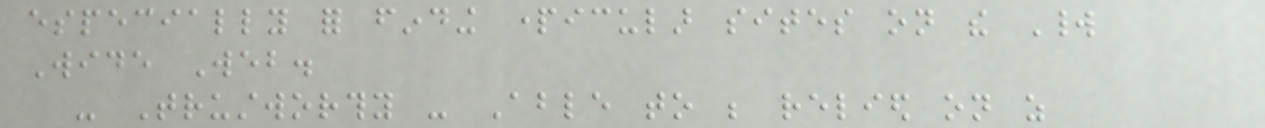especially for finding particular sites on the World
Wide Web.
- Trustworthy - Able to be relied on as
